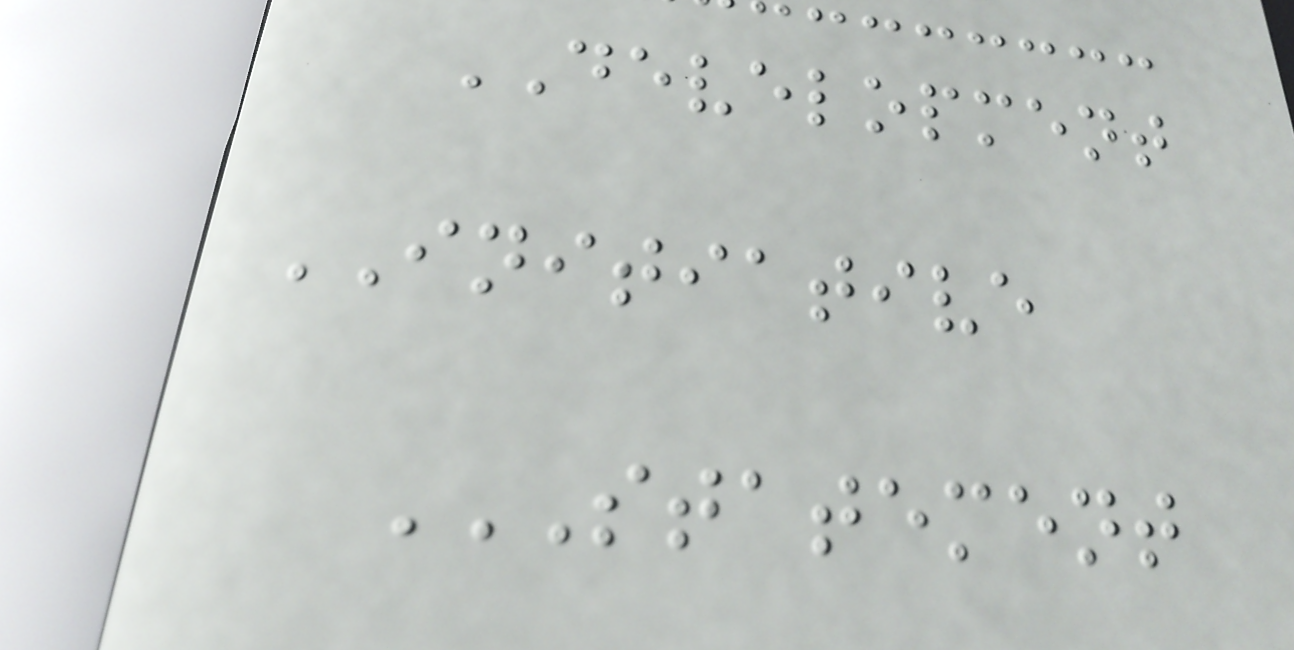DEVELOPMENT
INITIATIVE
STATEMENT
